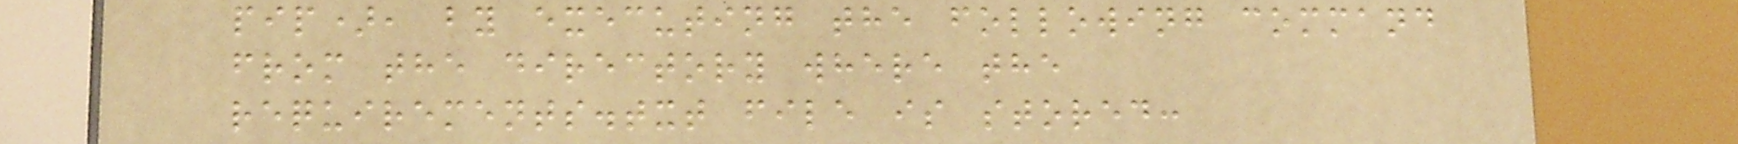pip), by executing the following command
from the directory where the
requirements.txt file is stored:
